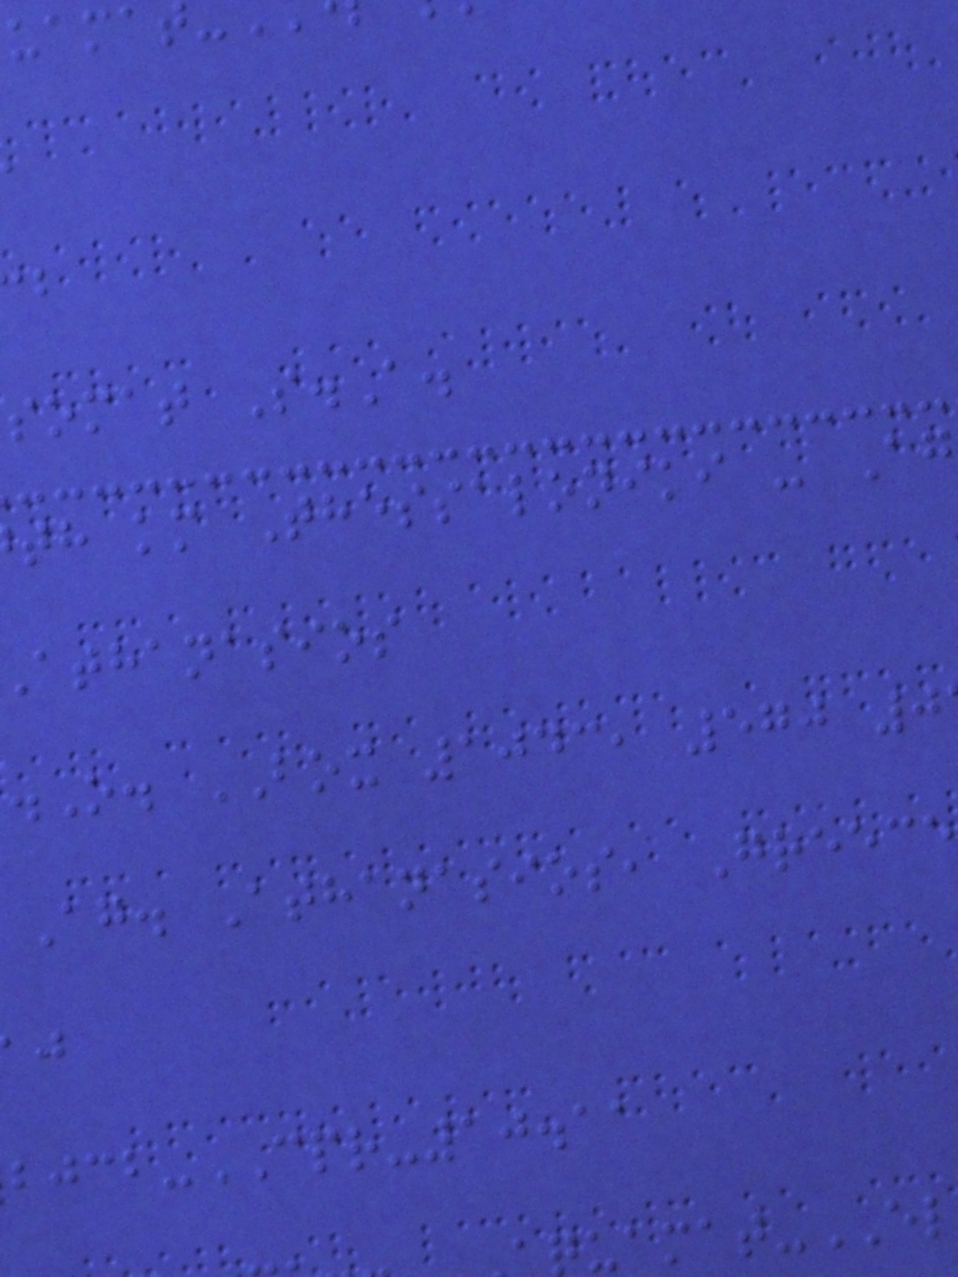somat S.A.
th km Thessaloniki - Ag
athanasios
.O. BOX 1043, 570 0
Ag. Athanasios, Greece
-CPR-10.11
